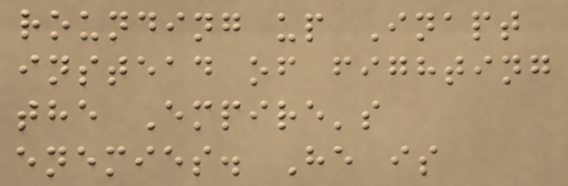rounding up Inapt
instead of fighting
the Empire's
enemies. He is
